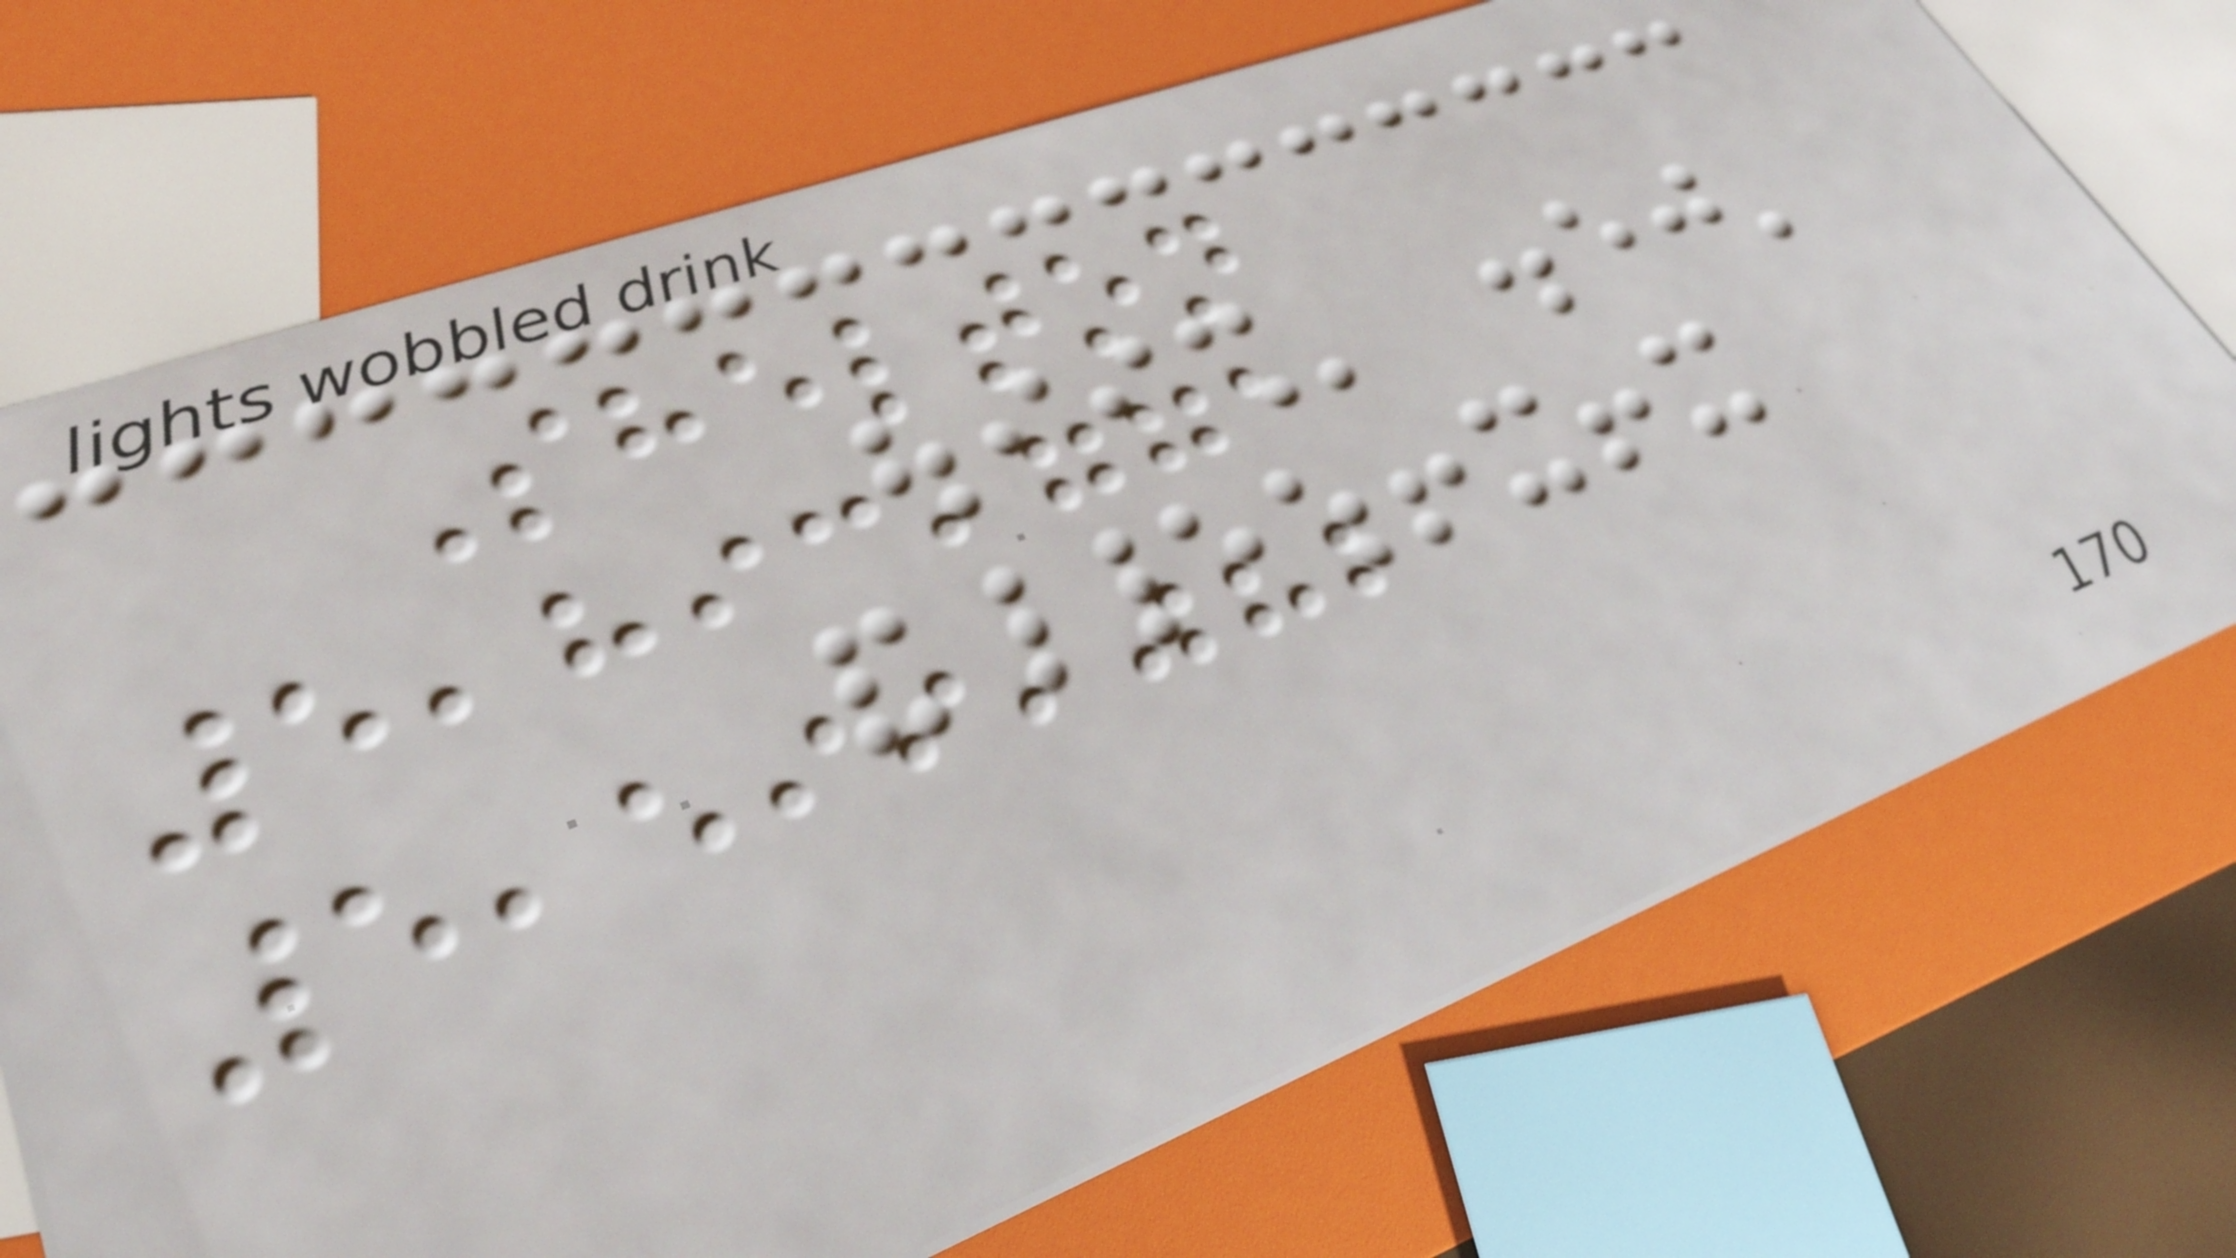Shelton
5,893,771
5,599,082
